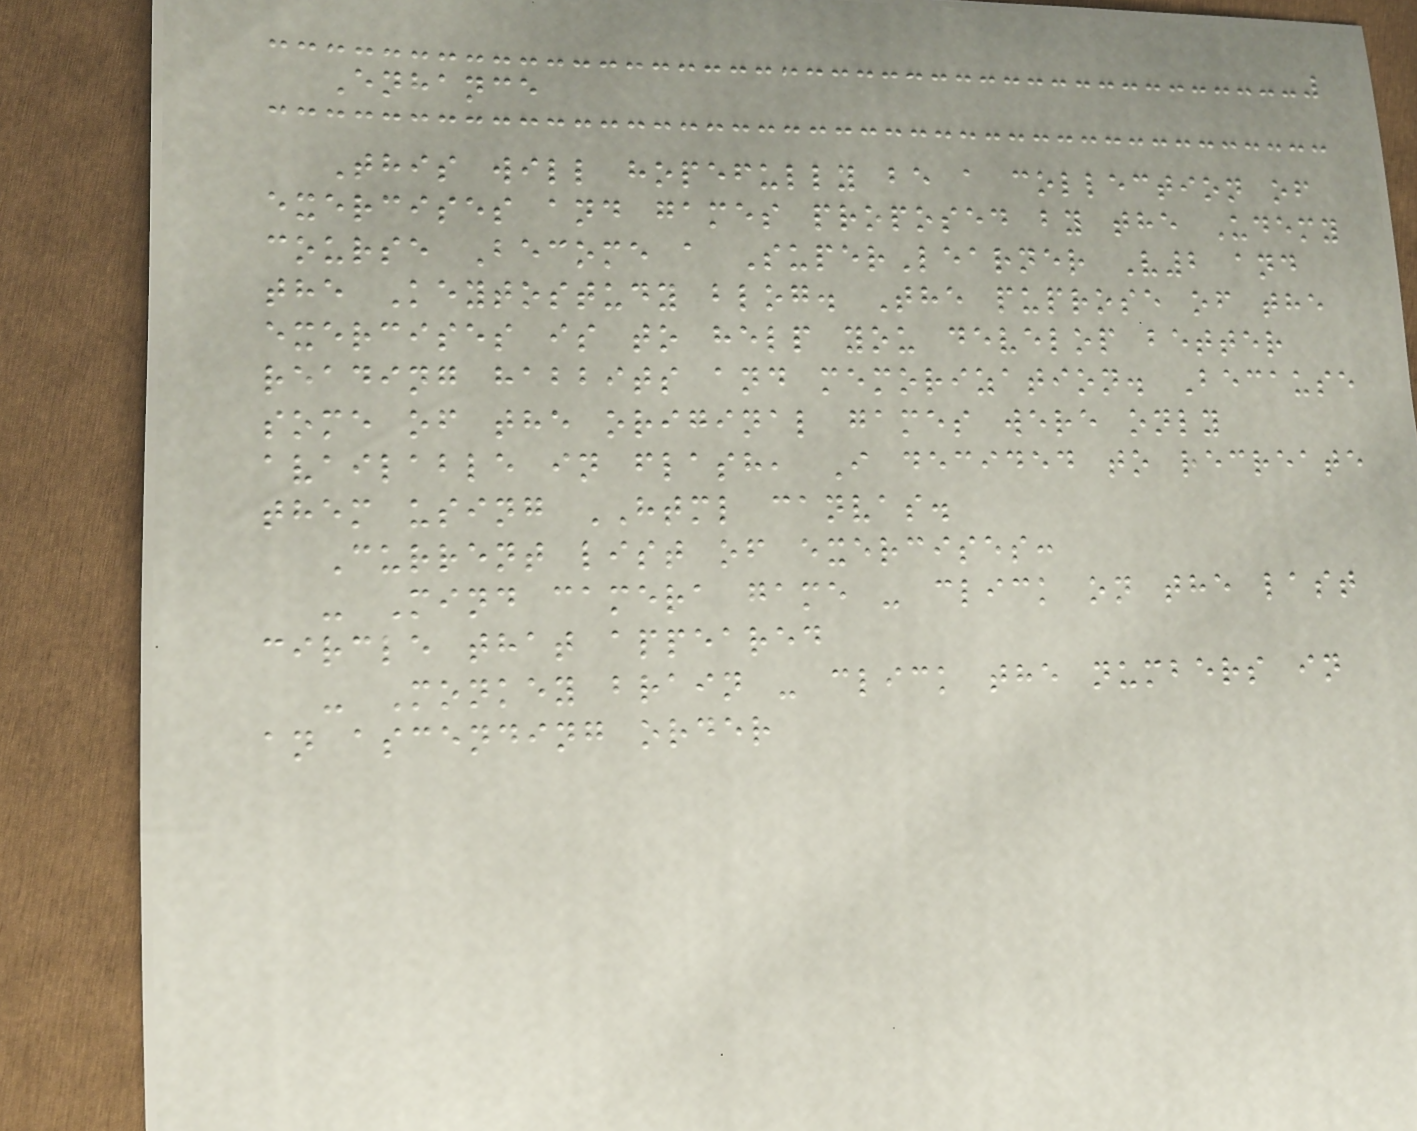Enhance
This will hopefully be a collection of
exercises and games proposed by the Udemy
course Become a SuperLearner V2 and
the Keytostudy blog. The puprose of the
exercises is to help you develop better
reading habbits and memorization. Because
some of the original games were only
available in flash, I decided to recreate
them using HTML canvas.
Current list of exercises:
- Mind camera game - click on the last
circle that appeared
- Monkey brain - click the numbers in
an ascending order
